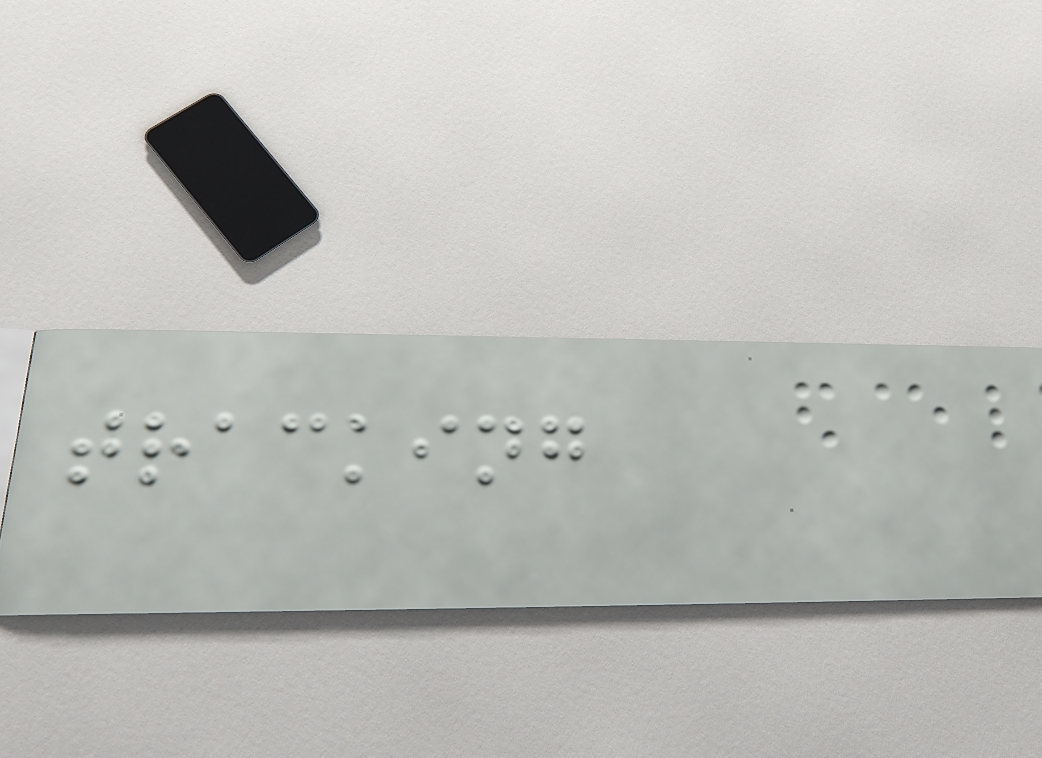tracking
